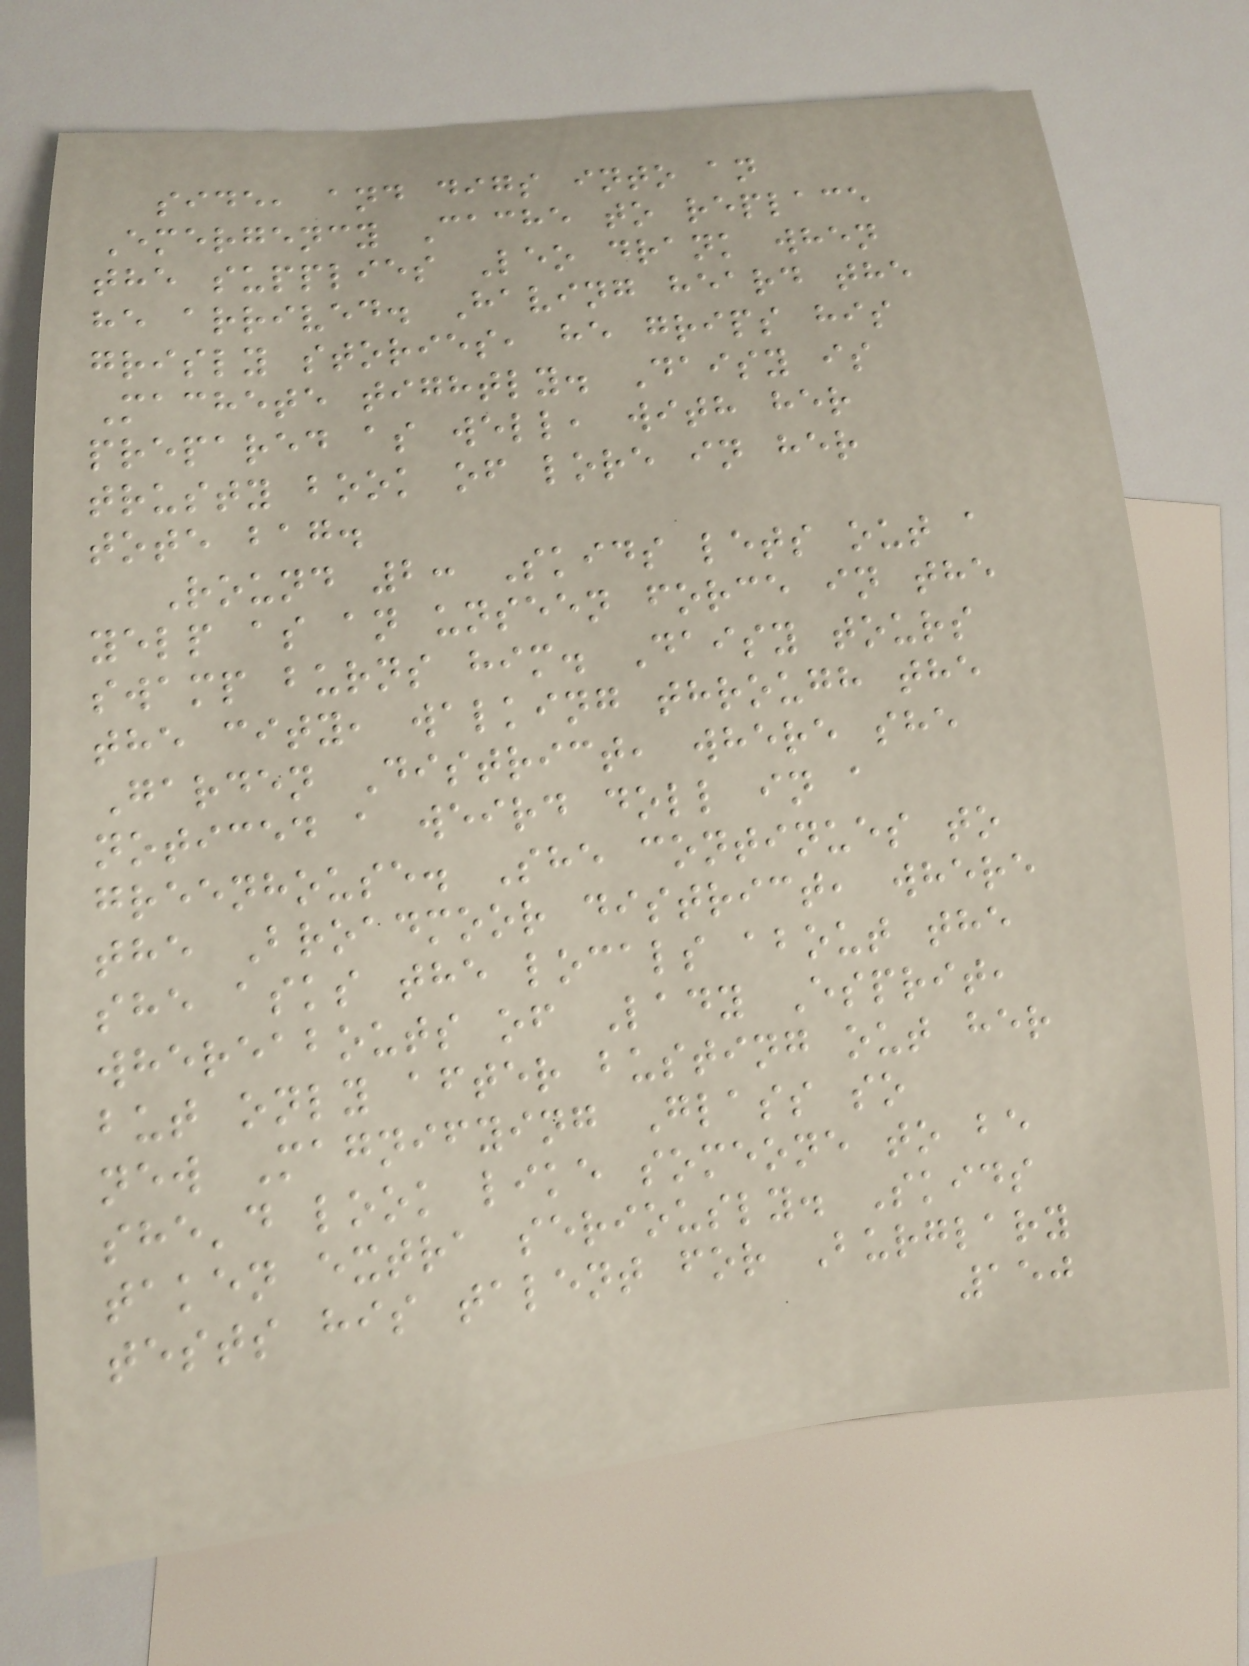side, and digs into an
Emergency Cache to replace
the supplies Leo drank when
he arrived. Having heard the
grisly stories, he grips his
Machete tightly. Daisy is
prepared as well, with her
trusty book of lore in her
tote bag.
Round 2: Skids lets out a
yelp as an unseen force in the
swamp burns him. Daisy tours
the city, walking through the
Garden District, where she
noticed a weird doll in a
greenhouse. She continues to
the Broadmoor district, where
she asks the locals about the
whereabouts of Lady Esprit,
but only after busting out her
new Magnifying Glass so
she'd look like someone to be
taken extra seriously. Skids
tests his talent for Burglary
150
